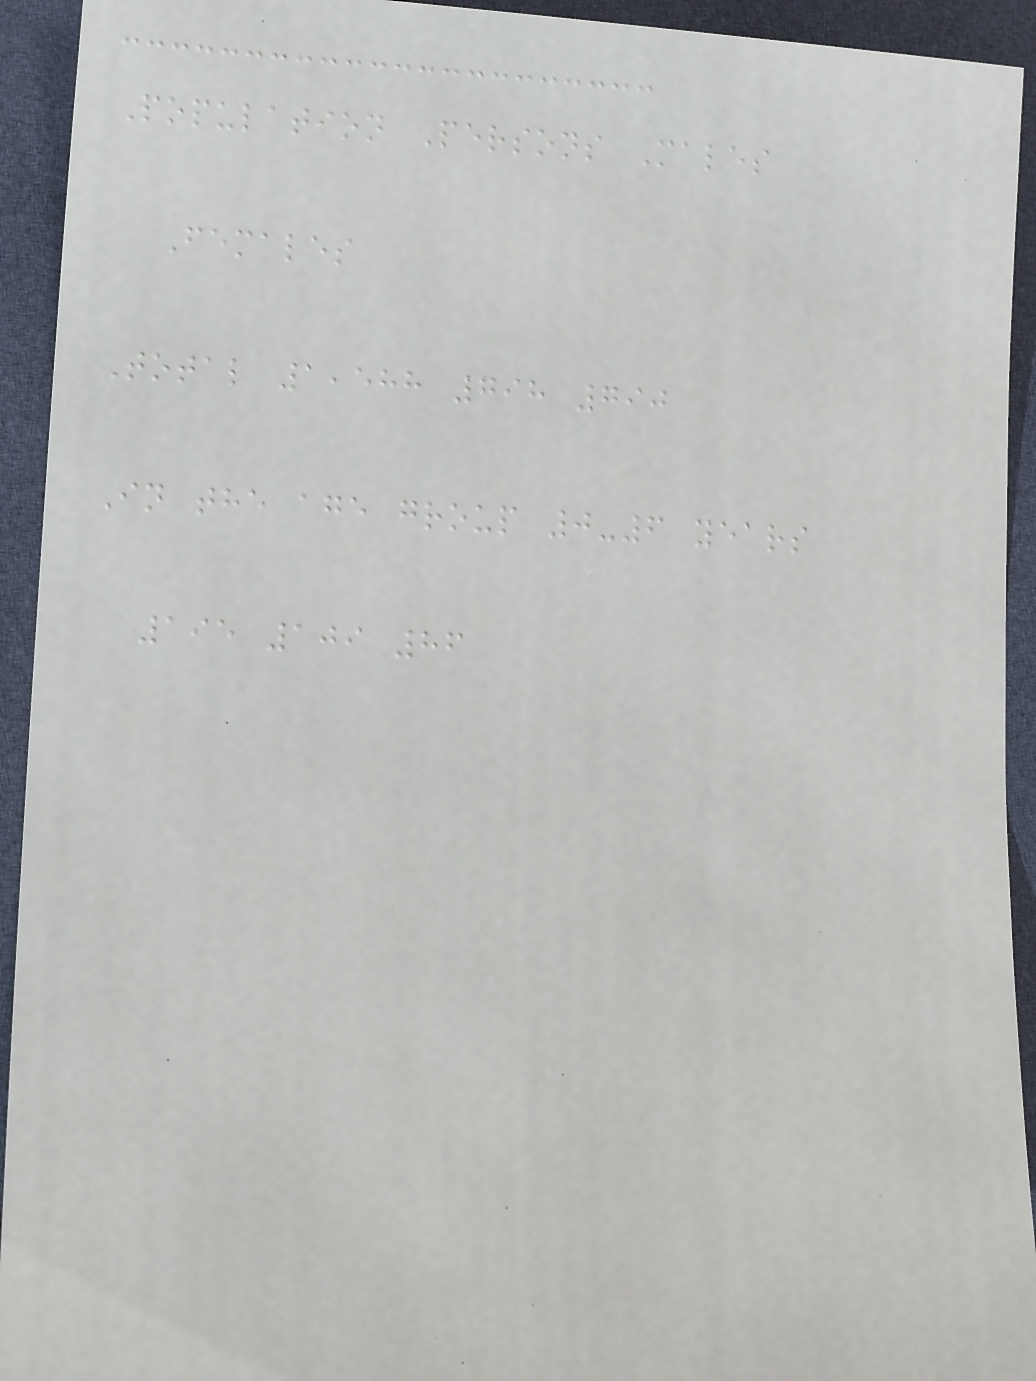Population Persons Males
Females
Total 1,588 798 790
In the age group 0-6 years
195 109 86
